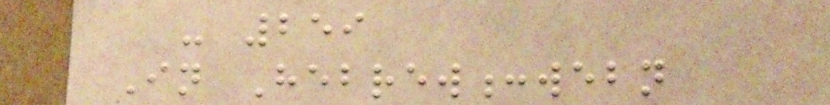- 259
In Hebrew:webn
